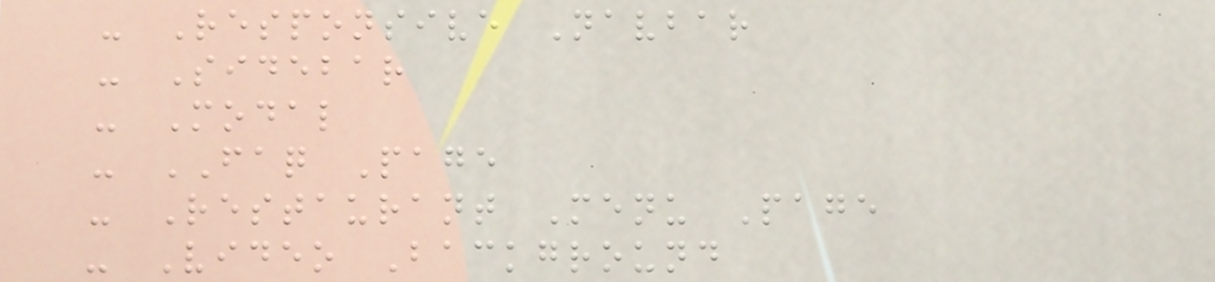- Responsive Navbar
- Sidebar
- Modal
- FAQ Page
- Restaurant Menu Page
- Video Background
